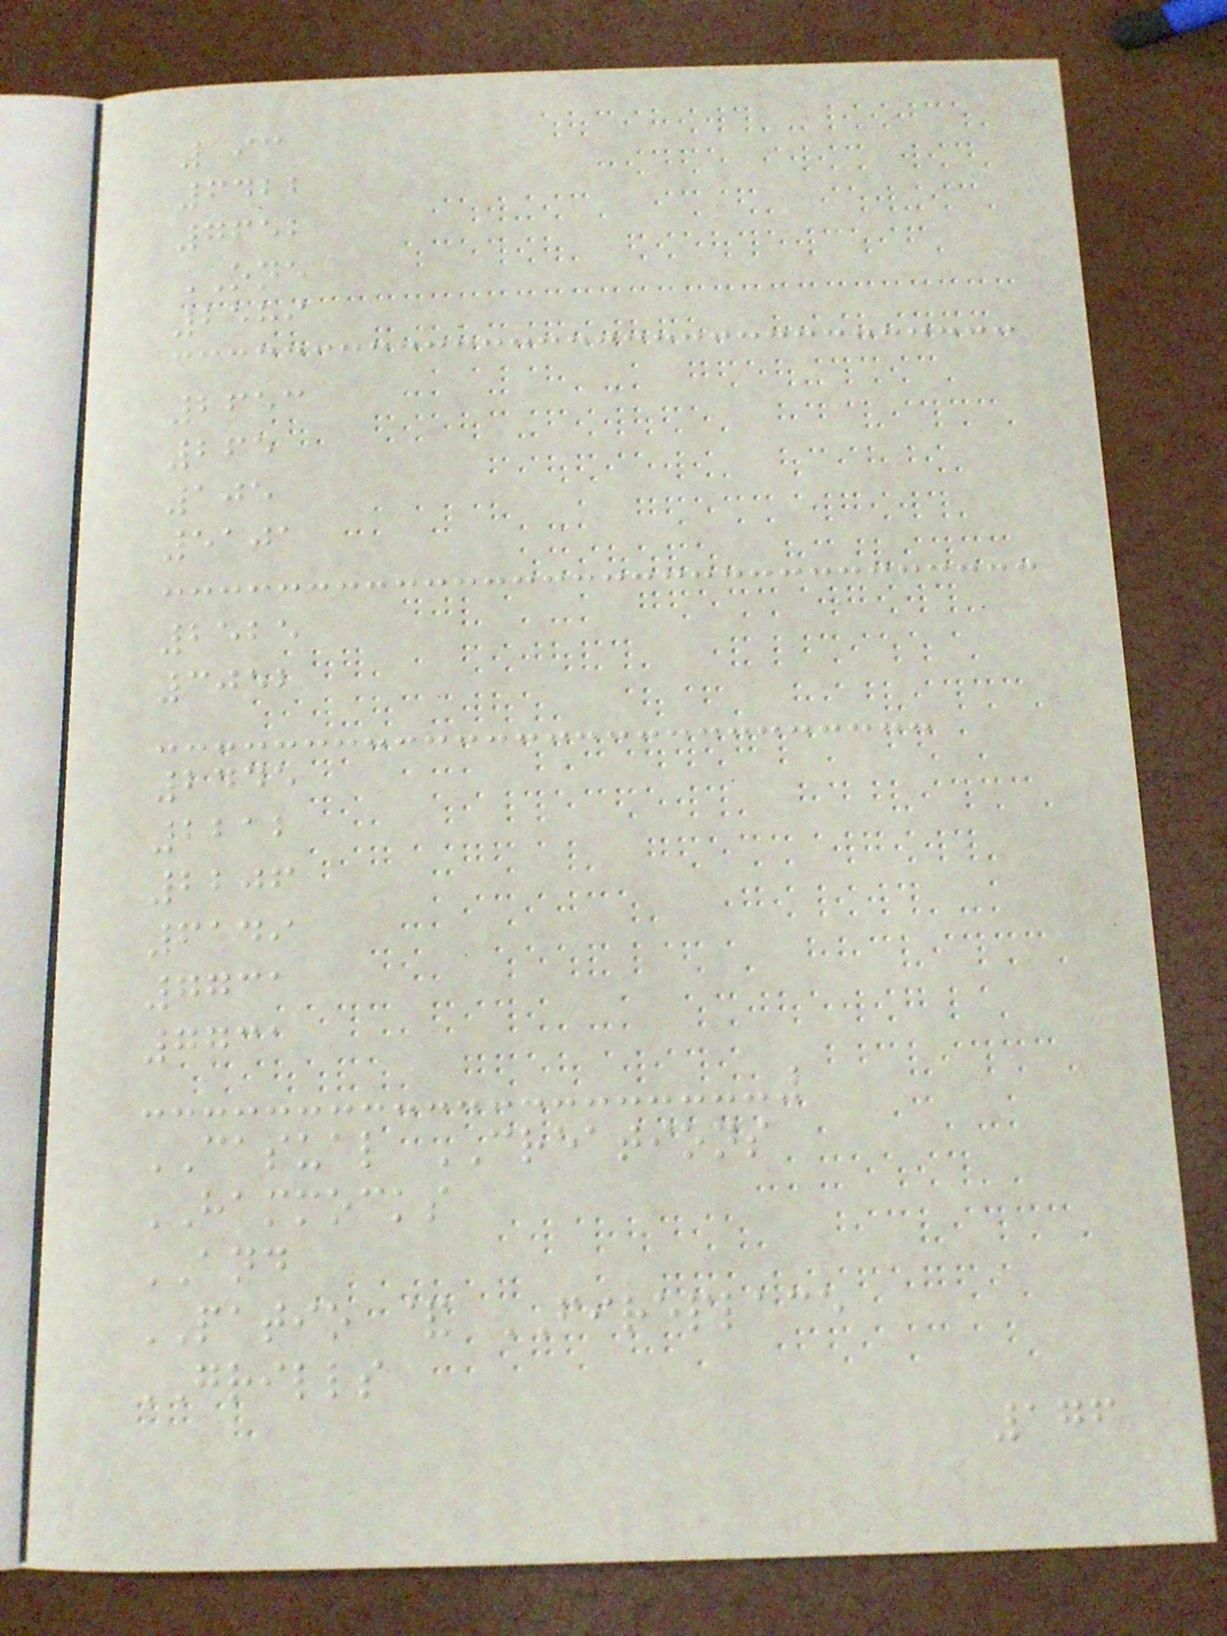193
6422
7652
ONE
2589
2653
265
105
5101
2525
3052
2445
2212
2206
6149
7731
7731
CASUAL CREATIONS
HAMMOCKS
AND
PATIO & FIREPLACE
GRILLS
176
